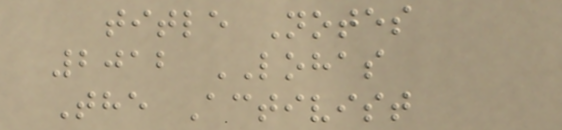title Notes
2012 LOHAS
The Activist
